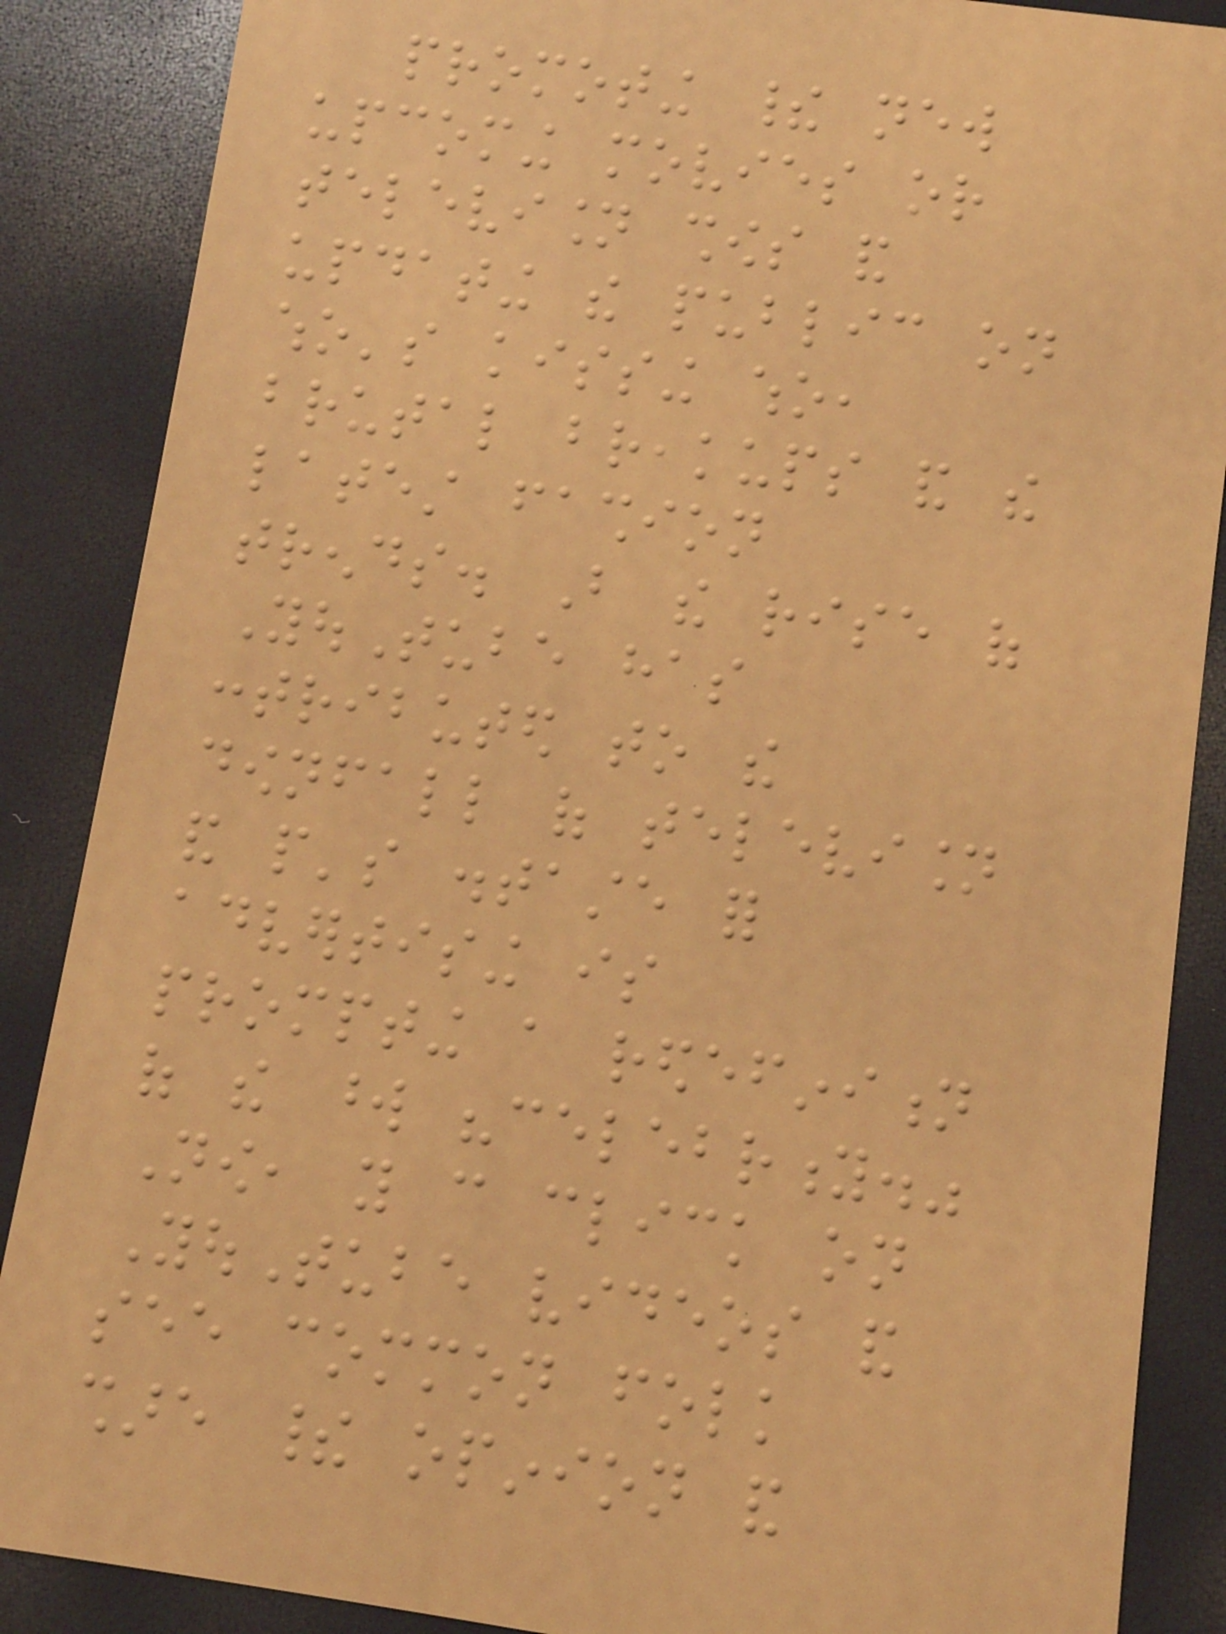promoting their new
upcoming movies or
television shows and
updating the public on
who's kissing who,
brutal breakups and the
latest fashion
trends. But the rise of
YouTube has
contributed to the
downfall of television
and people's distaste for
advertising is
prompting a redefinition
of the word "celebrity."
Now, you can click on
YouTube videos and
see common folk
share their opinion and
